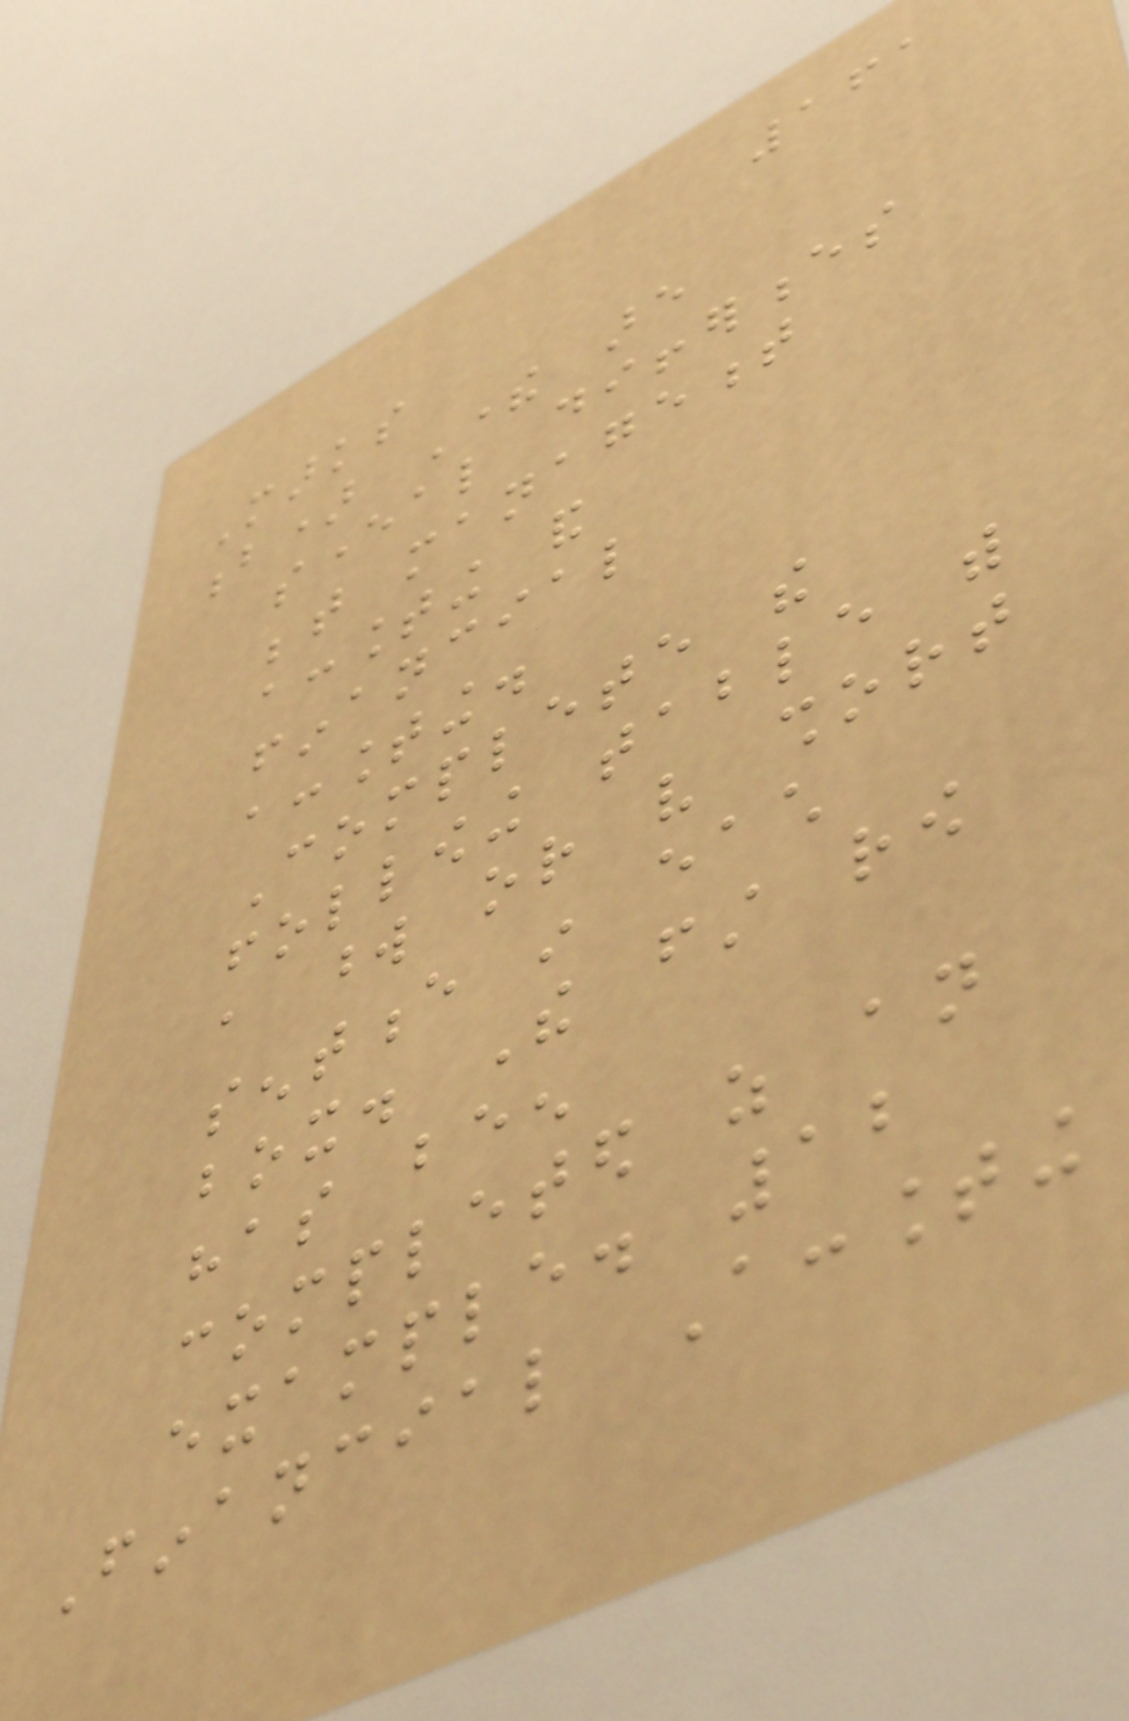161
Marks
b) There are
several differences
between management
accounting and
financial
accounting.
Complete the
following table with
a word or very short
sentence in each
box. The first row
has been
completed as an
example. 12
Financial Accounting
